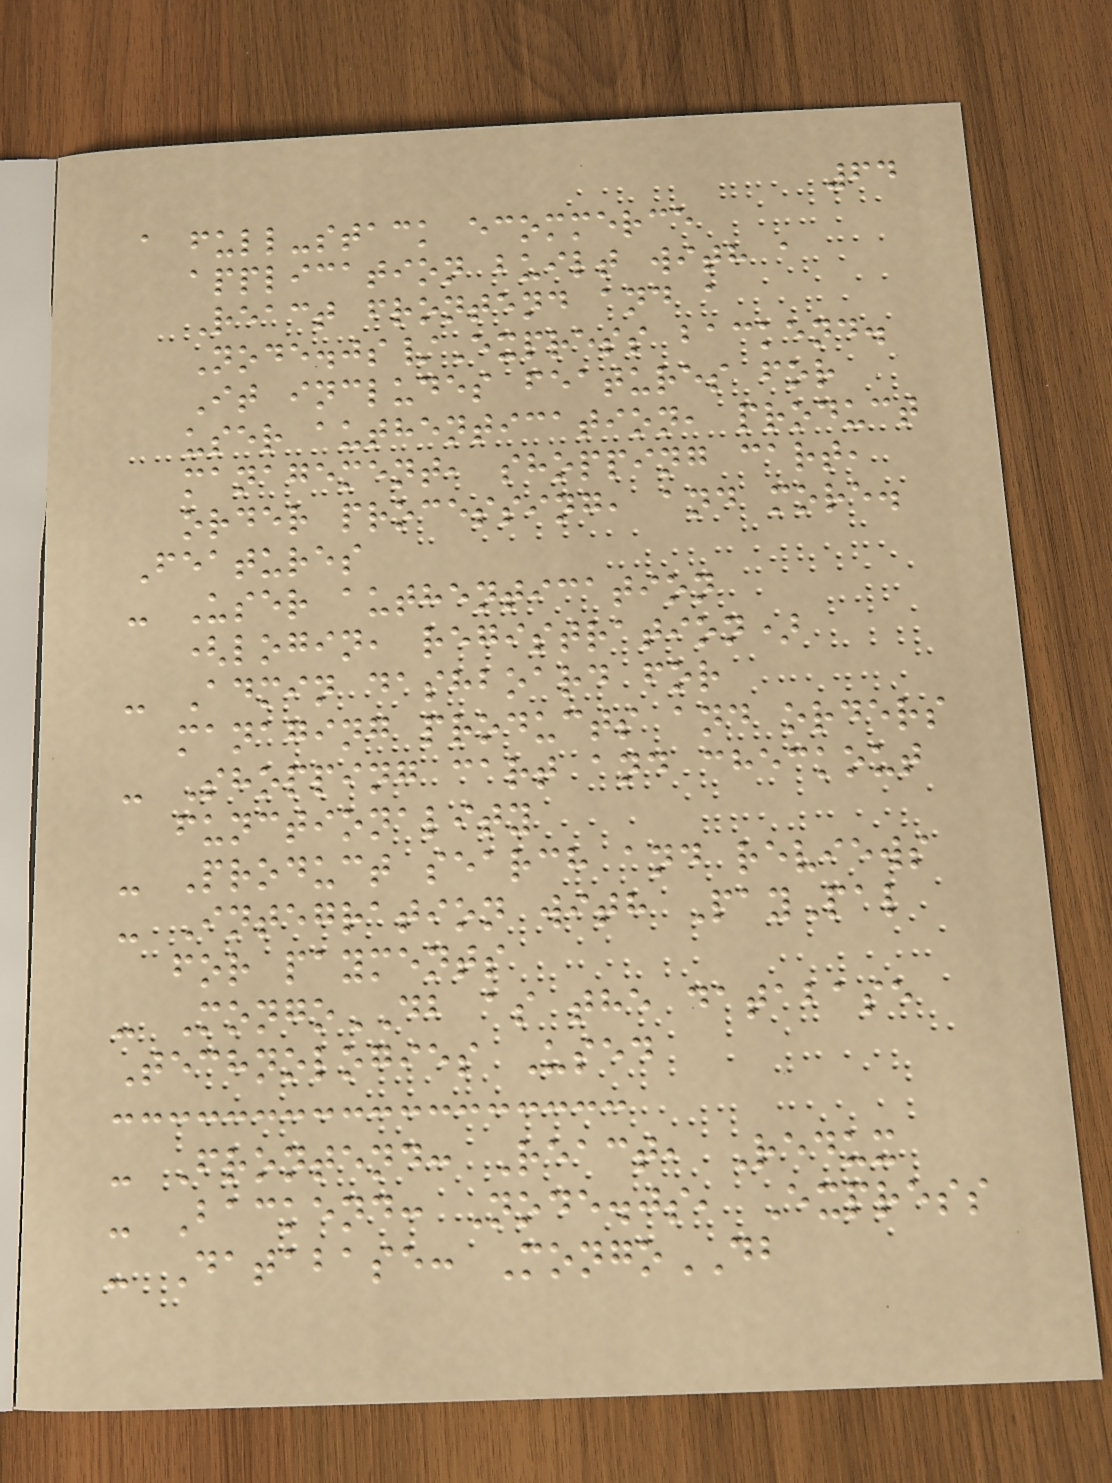64
a full-stack ecommerce
application built with a
React frontend and a
Node.js/Express backend.
It includes features for
user authentication, product
management, shopping cart,
order processing, and more.
Features
- User authentication
(login, registration)
- Admin dashboard for
managing products and orders
- Shopping cart and checkout
functionality
- Product search and reviews
- Integration with PayPal
for payments
- MongoDB as the database
Technologies Used
- Frontend: React, Redux
- Backend: Node.js, Express
- Database: MongoDB
